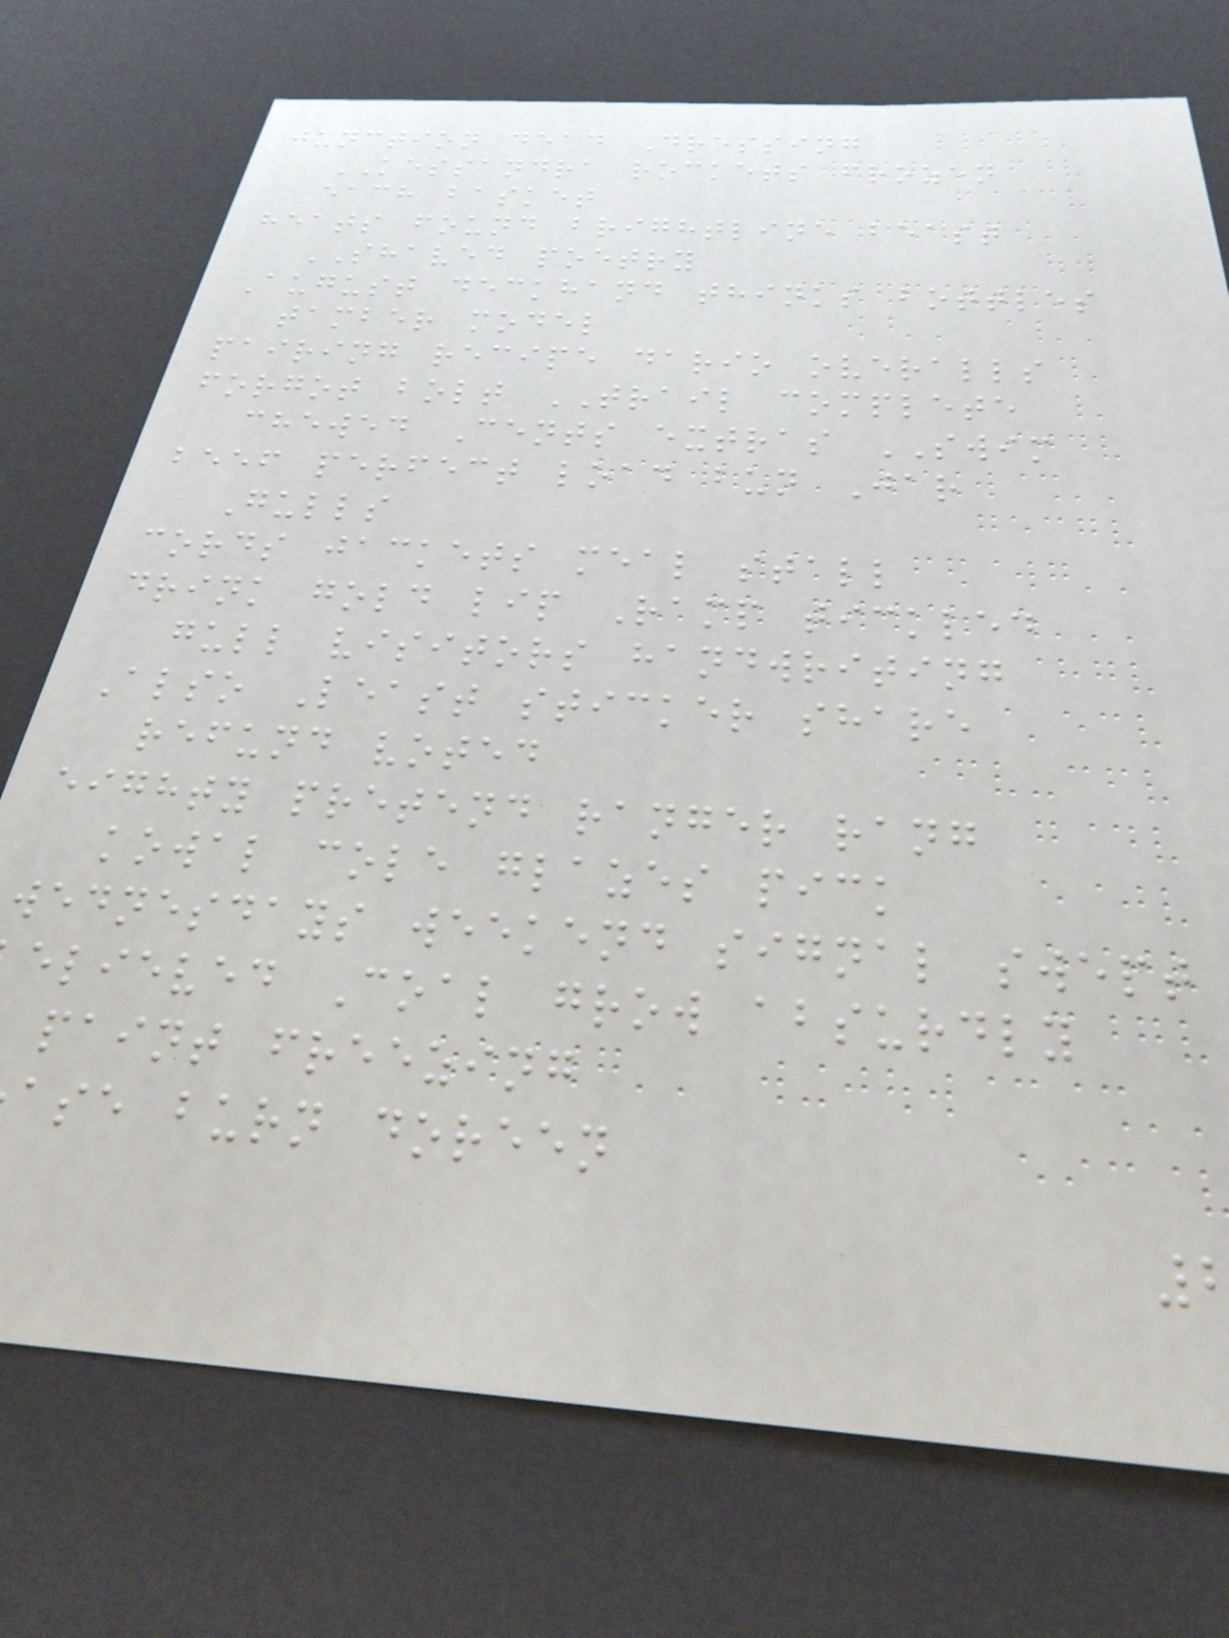junction dead Dressing
KESSANDRA rockets frozen
each basket
heats found brightline beast
SHAVED poetry
August deckhand thinks bottles
tamber model
pairing recipe dario overalls
forgot bolt TRAIL complete
chewed Cents extras SWIM
beef perfect load bun Jar
Gulls
cords jackets meal stall
drink gold lip Ramp tickled
gull visitors handwriting
Also Least sticker share
refund voted
eighty pretend ranger rang
kowal cole glazes pick
wednesdays weekend signal swept
elieved Coal grow absurdly
paint freezing
ase burn doreen
